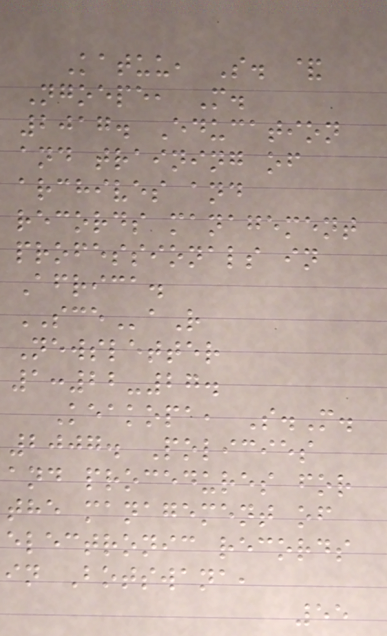Katuu, S. &
Ngoepe, M.
2017. Education
and training of
archives and
records management
professionals in
Africa.
SCEaR
Newsletter
1:22-27.
Keakopa, S.M.
2007. Policies
and procedures for
the management of
electronic records
in Botswana,
55
